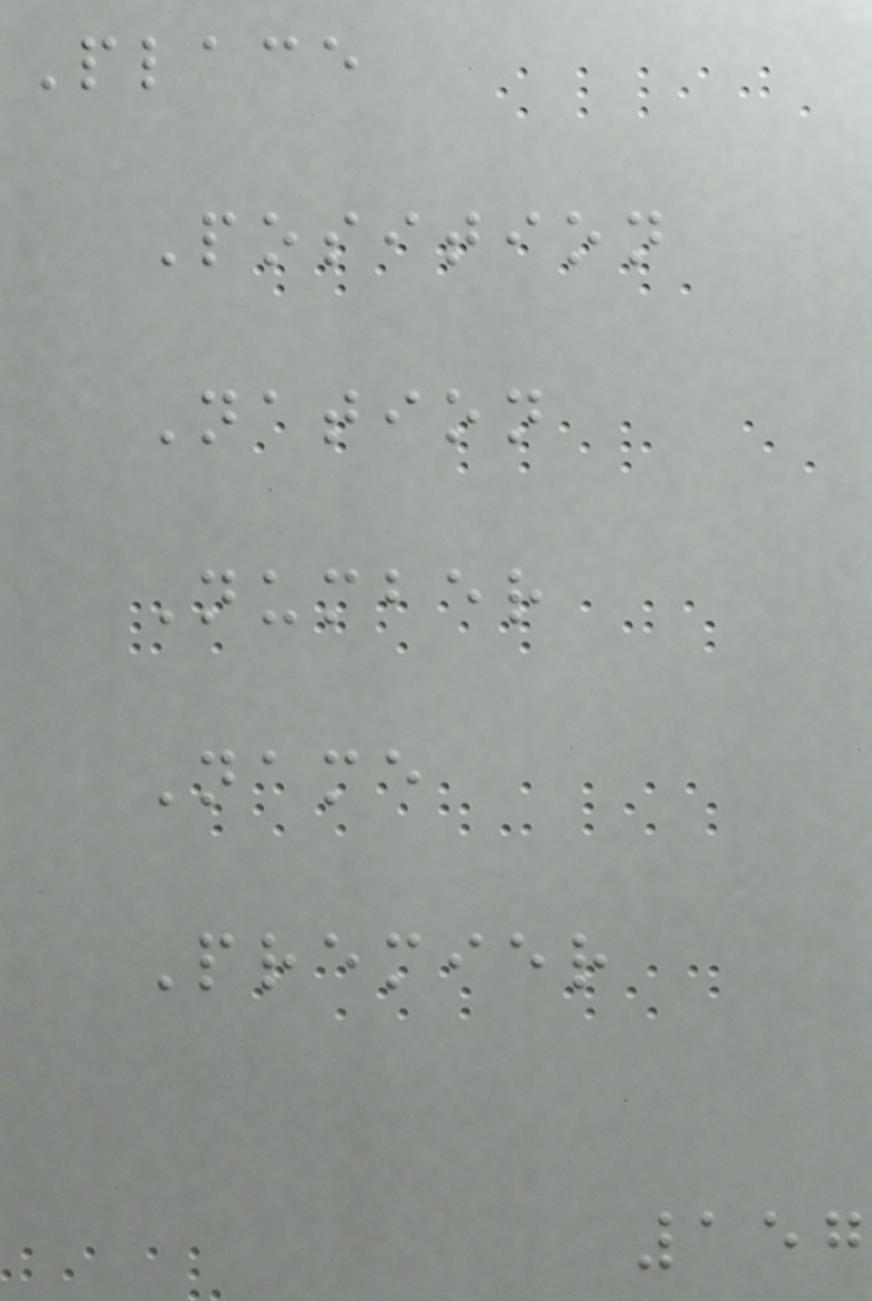Place
Position
Nation
Number
Name
Premier
157
